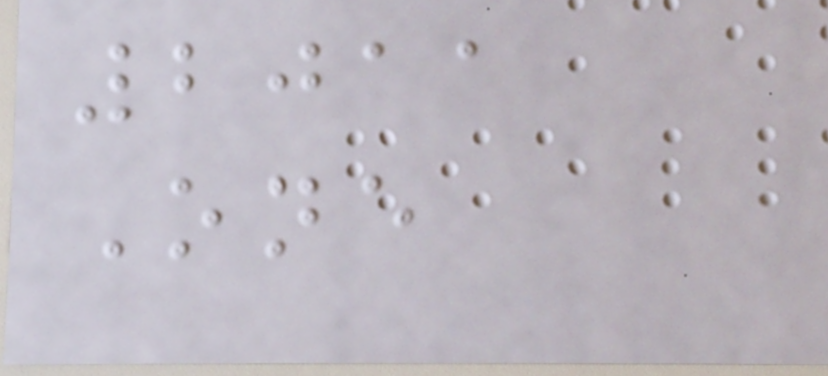2011
One
